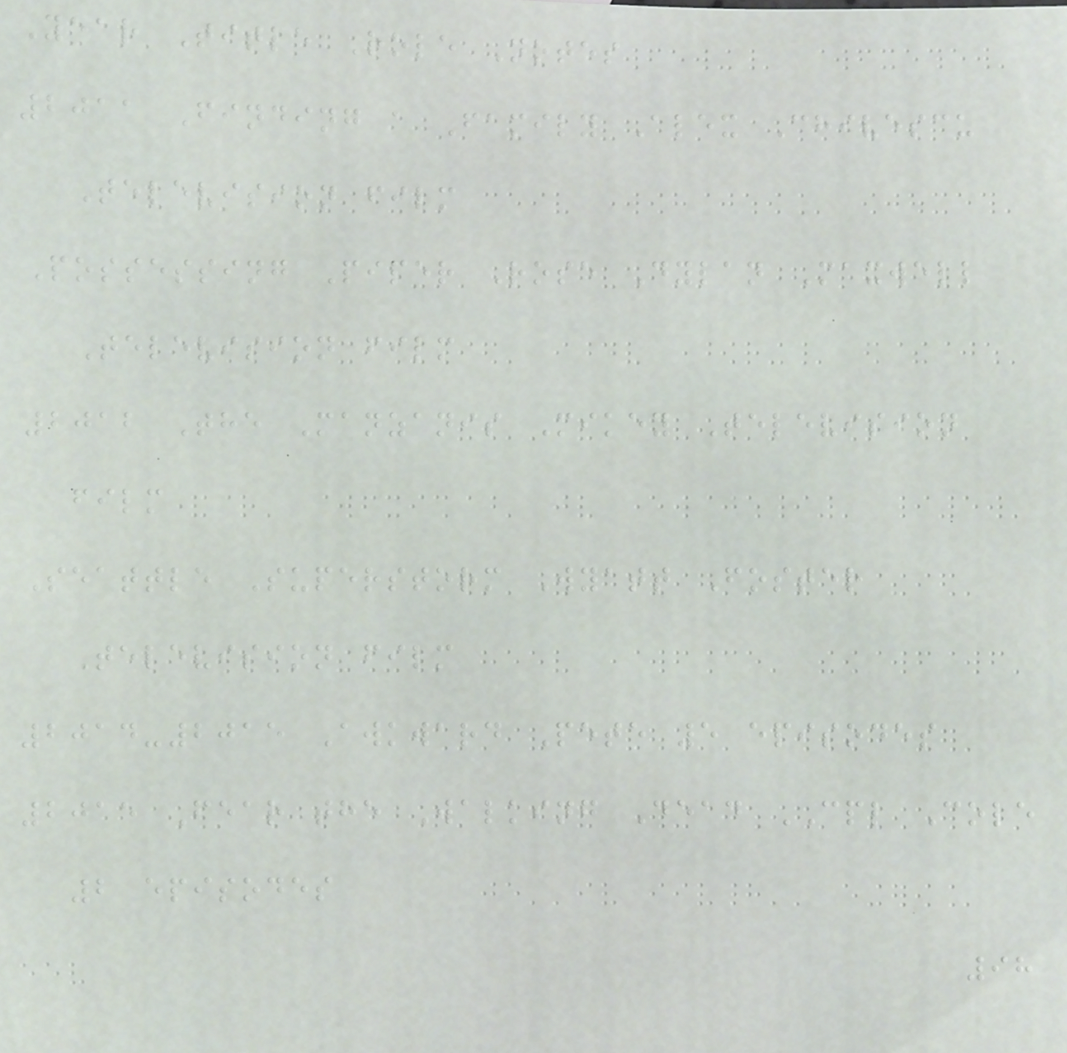Year Title Role Notes
2011 Finding a Family Alex Chivescu
Television film
Possessing Piper Rose Dylan Maxwell
Television film
2012 The Manzanis Mikey Television
film
Seattle Superstorm Wyatt Foster
Television film
2014-2015 Awkward Pete 5 episodes
2015 Fear the Walking Dead CPL Cole
2 episodes
98
